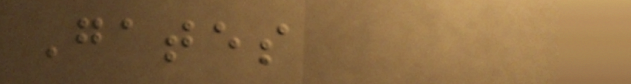Gates
